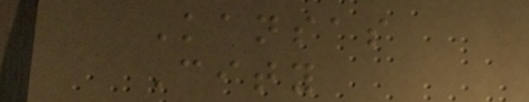Kansas
City
